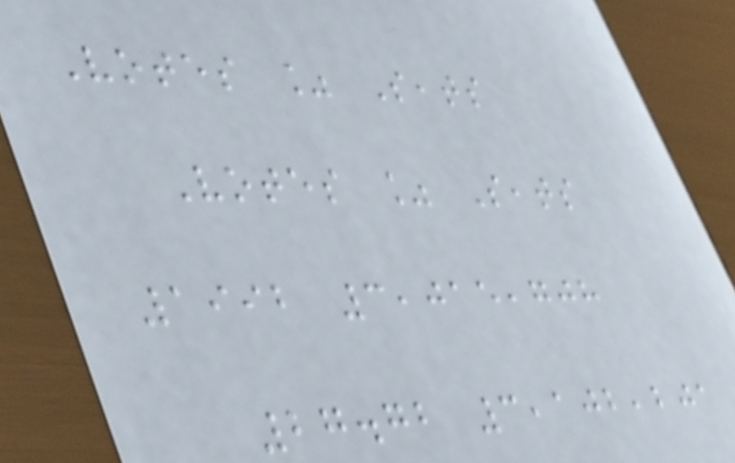Votes % Seats
Votes % Seats
1992 3,015,708
27.72 3,102,201
